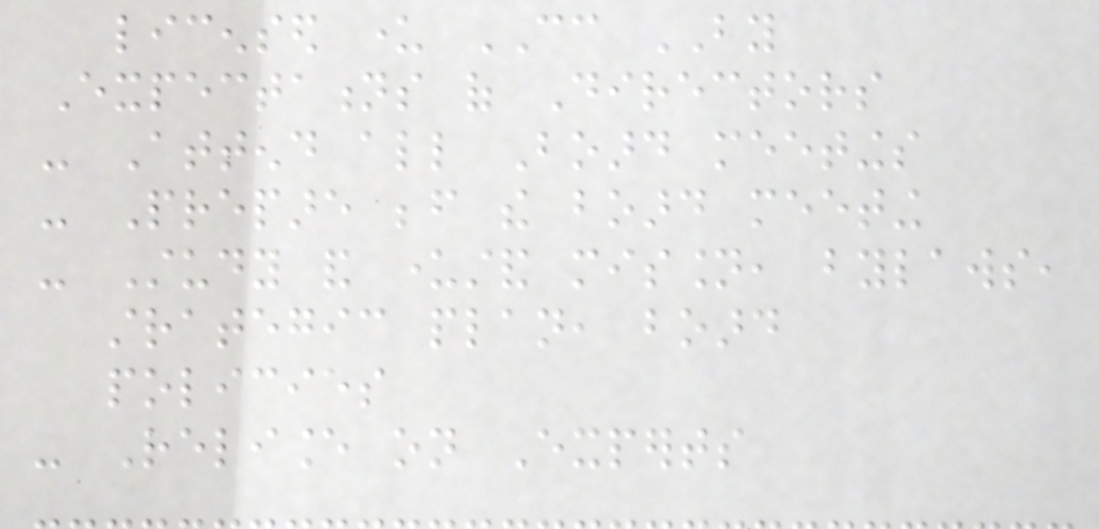licensed under CC BY
Expectations of Directors
- Attend all Board meetings
- Prepare before the board meeting
- Study and understand mission, bylaws,
strategic plan, board
policies
- Reliance on Experts
